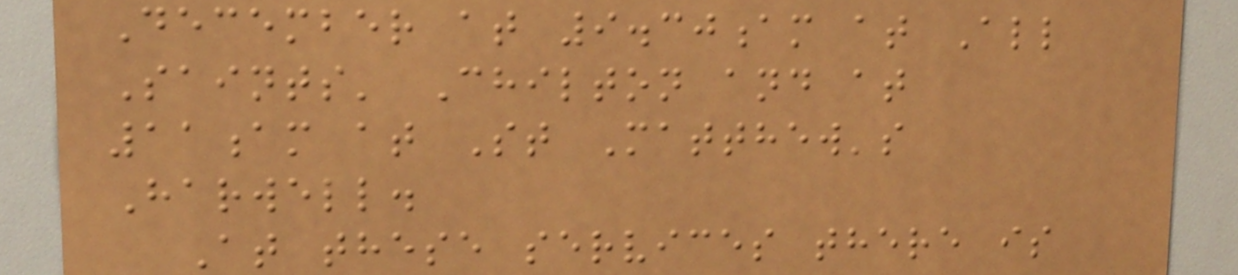December at 9.30am at All
Saints' Chilton and at
11am at St Matthew's
Harwell.
At these services there is
